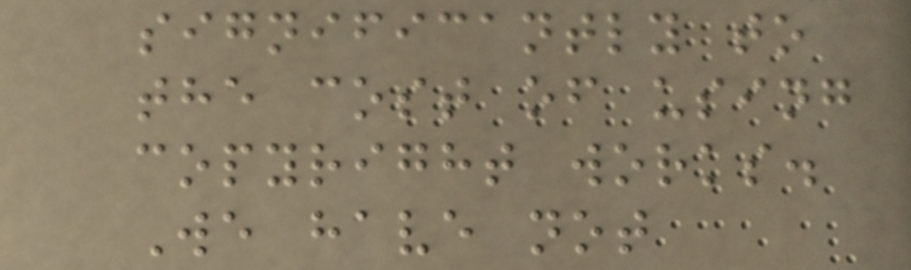significantly to
the cost of using
copyright works.
We have not
